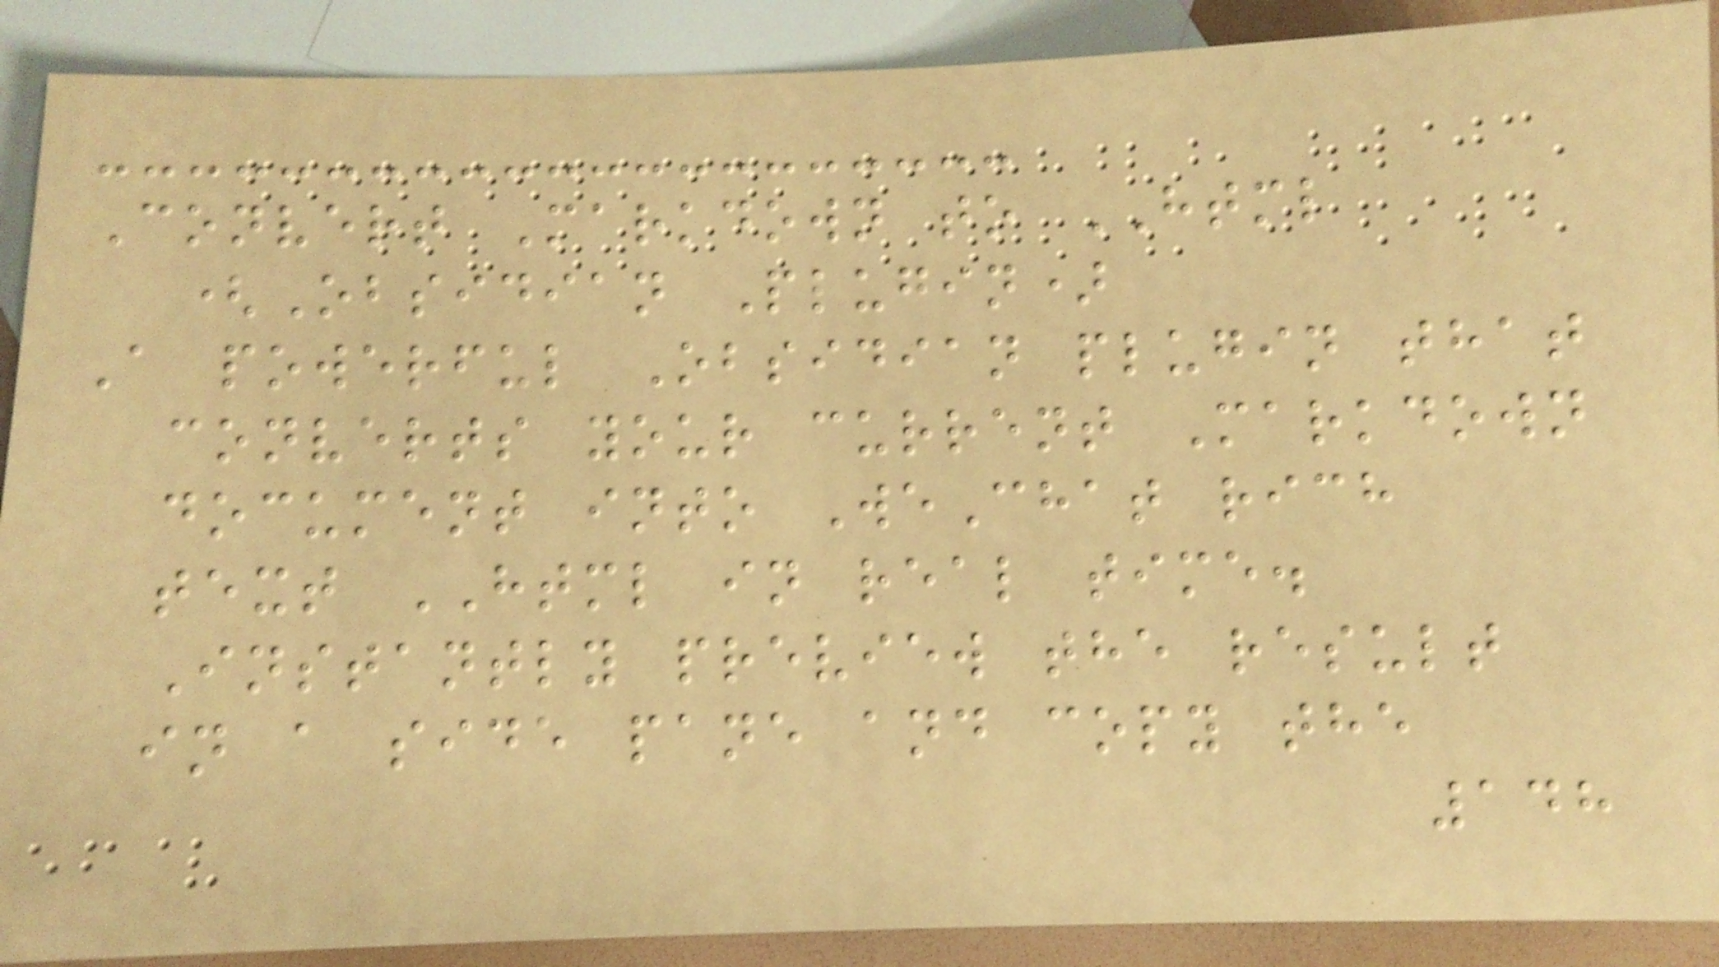Convert Markdown to HTML
(Obsidian Plugin)
A powerful Obsidian plugin that
converts your current Markdown
document into WeChat rich
text HTML in real time.
Instantly preview the result
in a side pane and copy the
148
